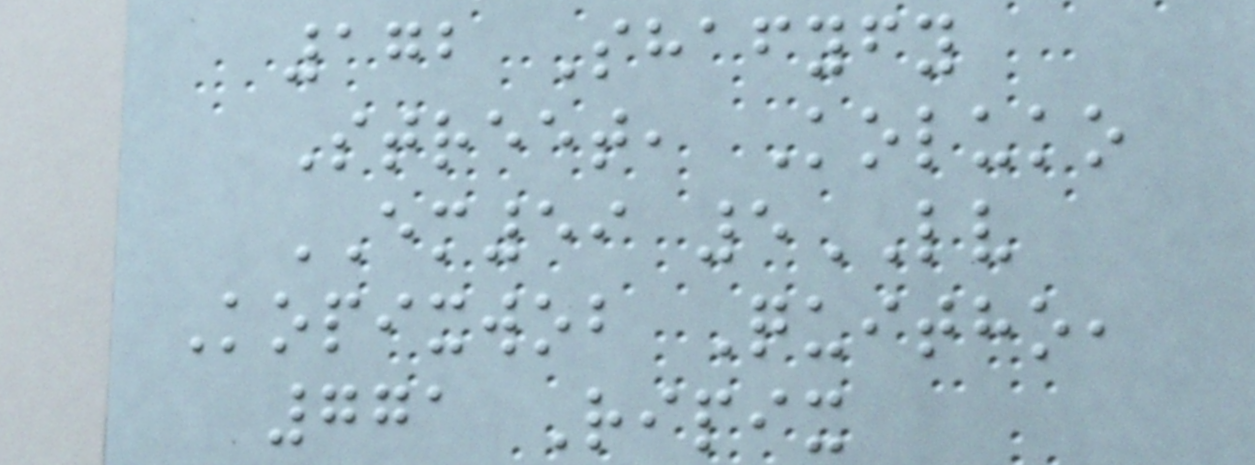172 Shafyfy
Street, Koluko
EM59 5LV
Kopixwob Quitho,
771 Ripix
